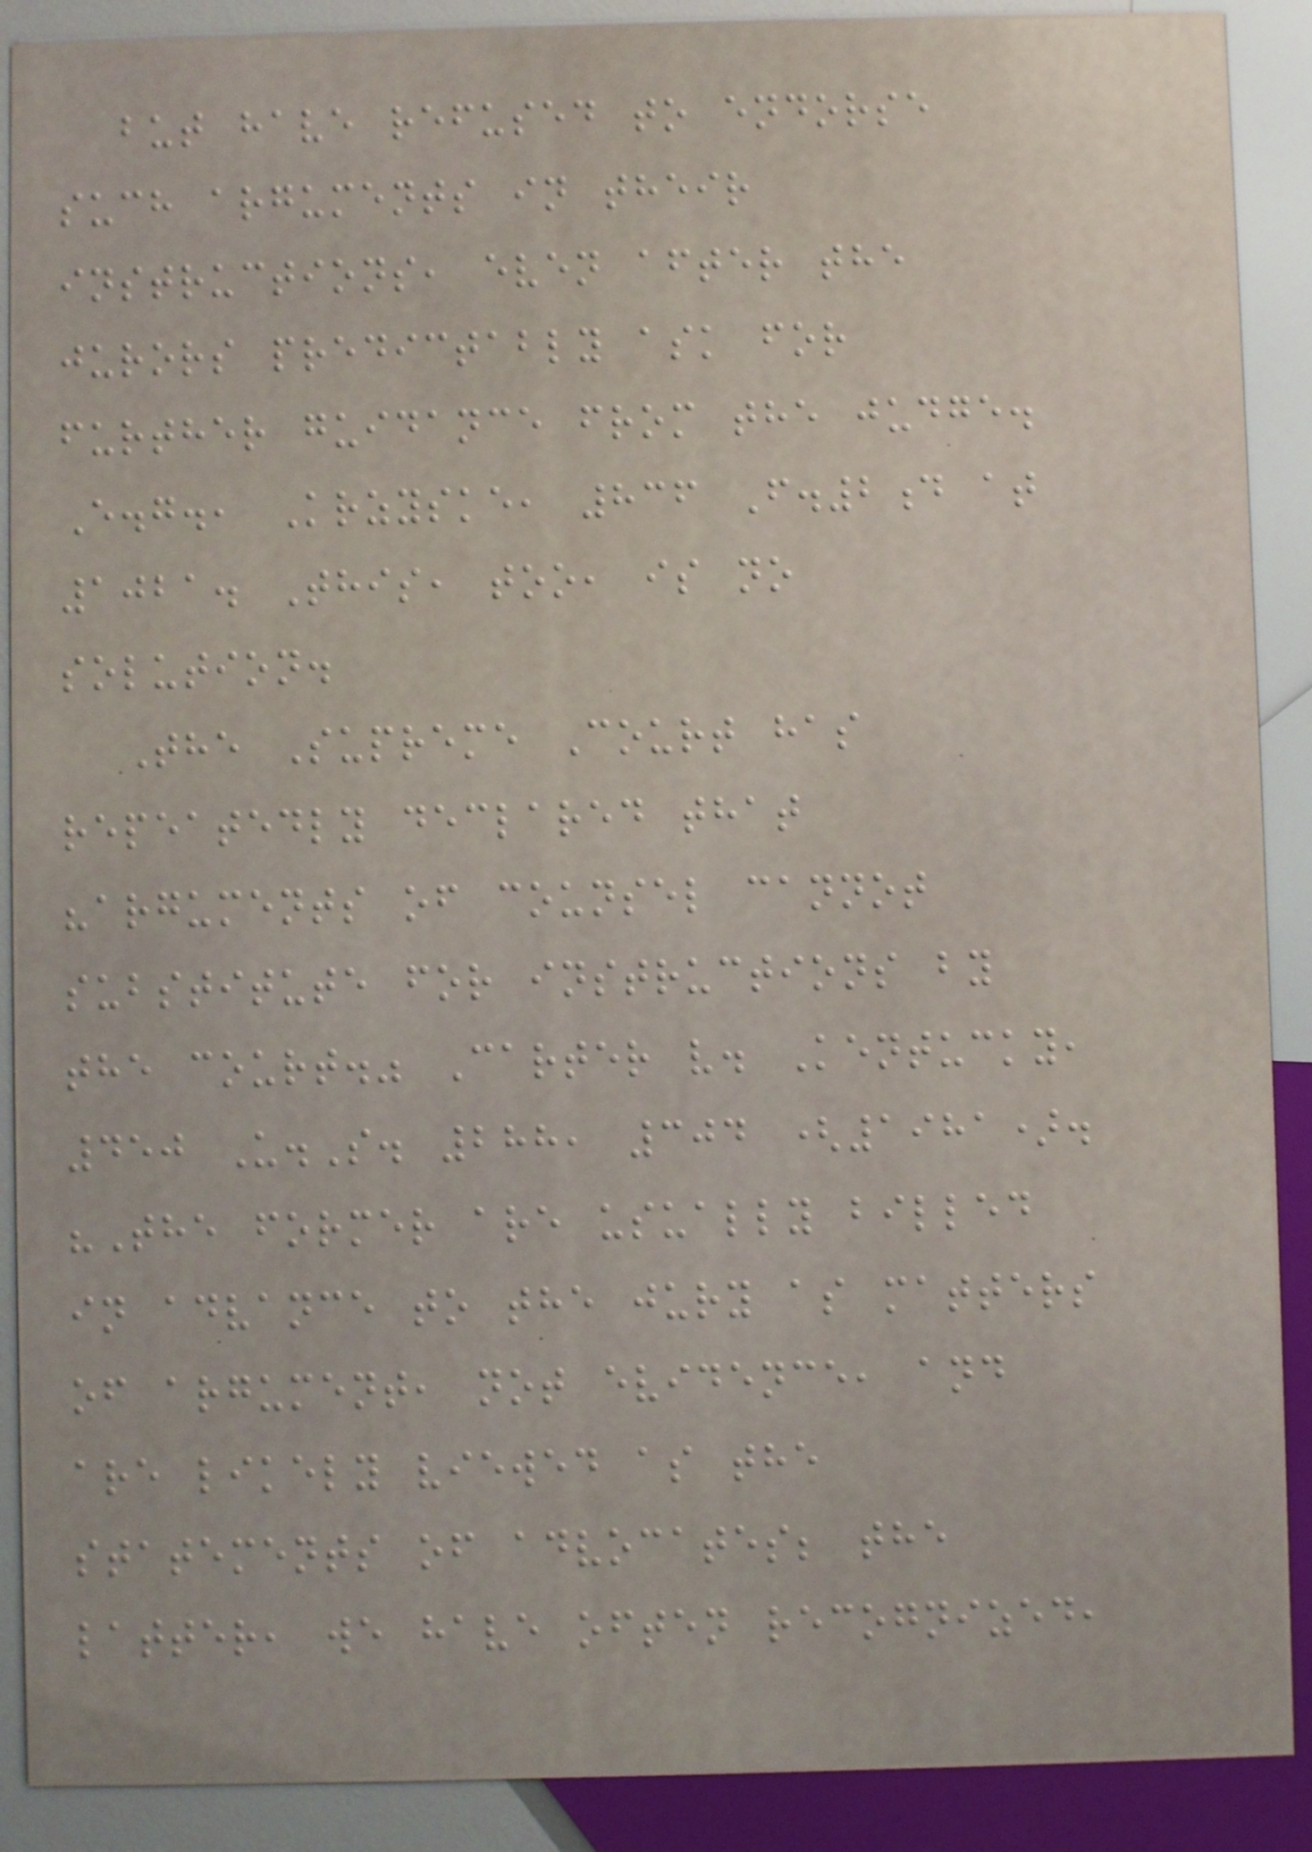but have refused to endorse
such arguments in their
instructions, even after the
jurors predictably ask for
further guidance from the judge.
E.g., Krzyske, 836 F.2d at
1021. This, too, is no
solution.
The Supreme Court has
repeatedly declared that
"arguments of counsel cannot
substitute for instructions by
the court." Carter v. Kentucky,
450 U.S. 288, 304 (1981).
"The former are usually billed
in advance to the jury as matters
of argument, not evidence, and
are likely viewed as the
statements of advocates; the
latter, we have often recognized,
